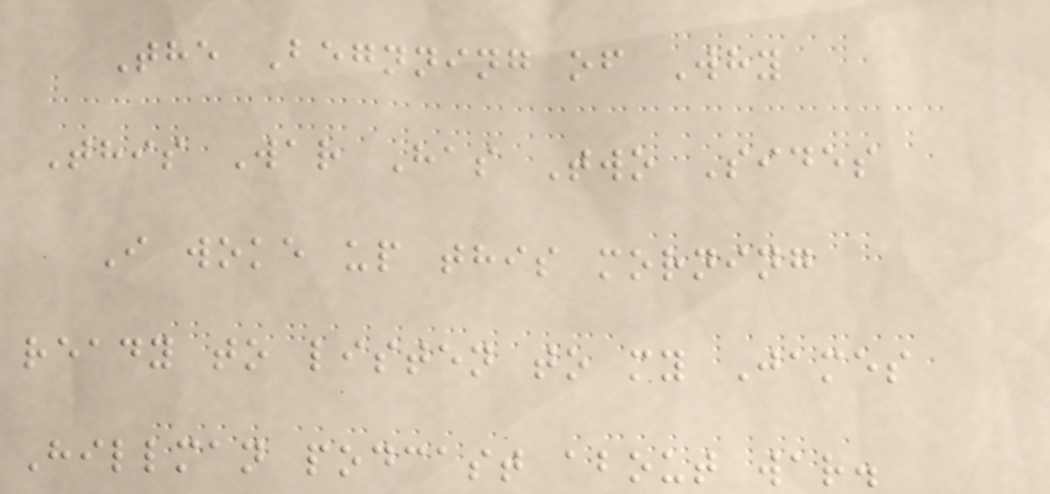The Begnning of Why
This War Has Two Sides
I woke up this morning
ready to listen to my James
Hillman podcast about war.
